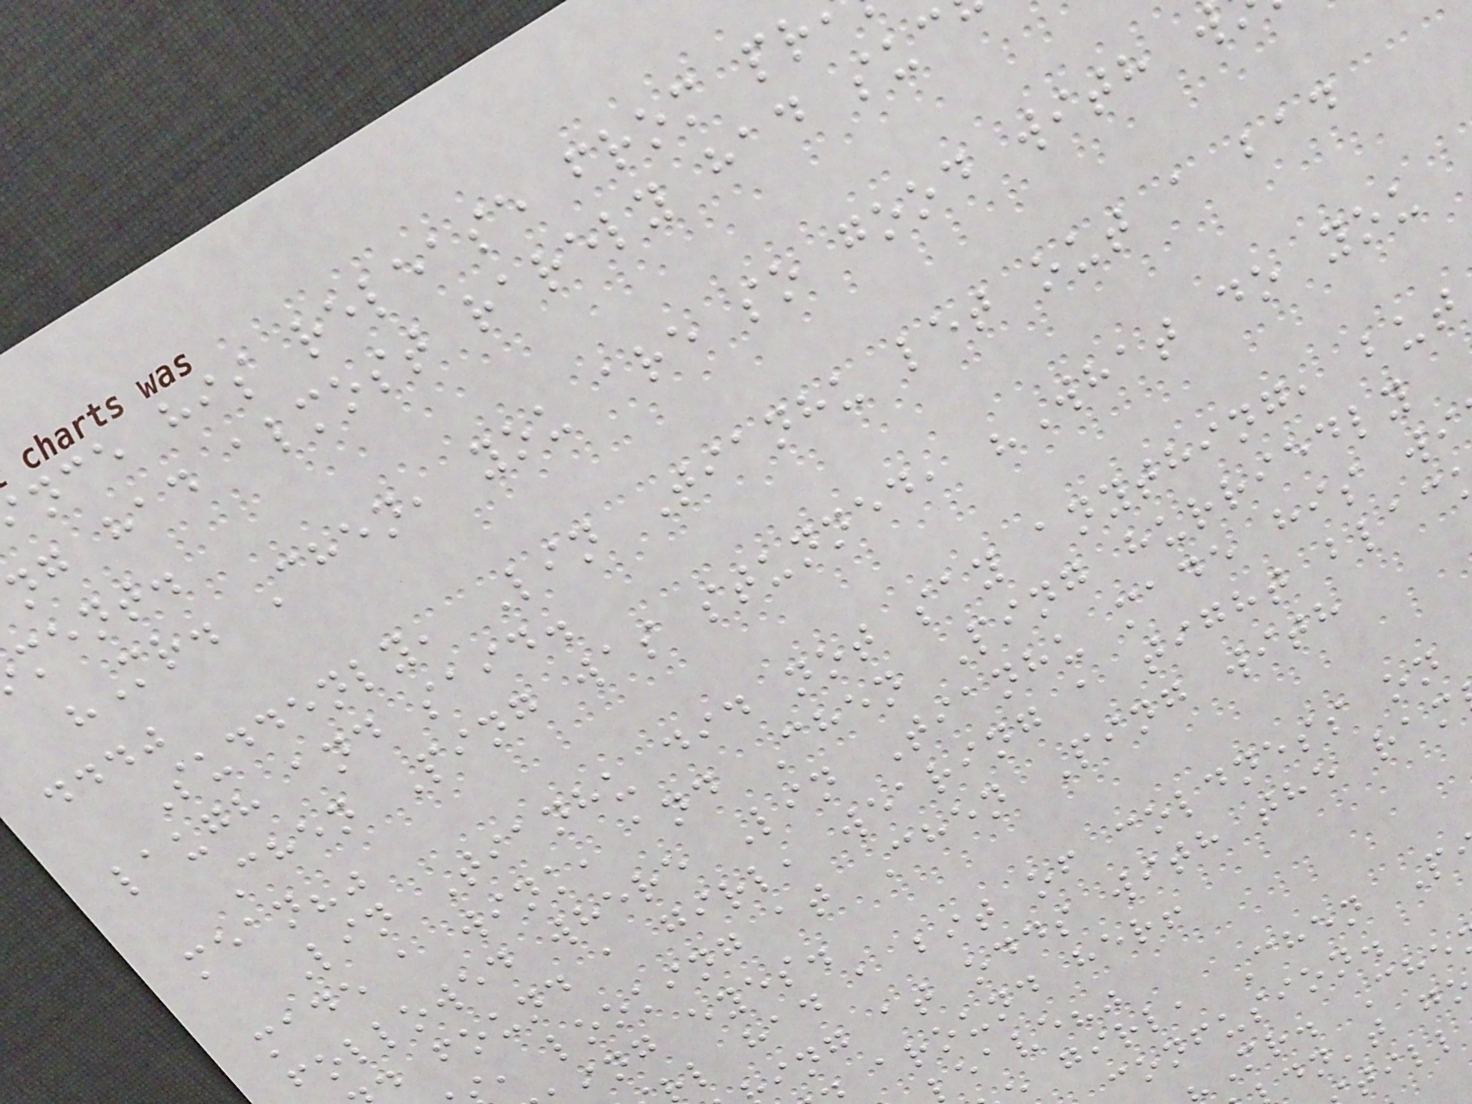nce his release from pr
ng had almost rarely had suc
ment.
"Mr. Chen, you are so good with w
..."
Suddenly, Lin Tianhu let out a bad
laugh and said.
Chen Ping was stunned, "What do you
mean?"
Lin Tianhu did not say anything, but
made a wink, and Chen Ping hurriedly
followed where Lin Tianhu made his wi
d found a girl, wearing a tight blac
, looking at Chen Ping with
ing eyes.
rl had a bit of coldness on
ing at odds with the ram
around her!
leave?"
girl, Chen P
confusion.
"Mr. Che
